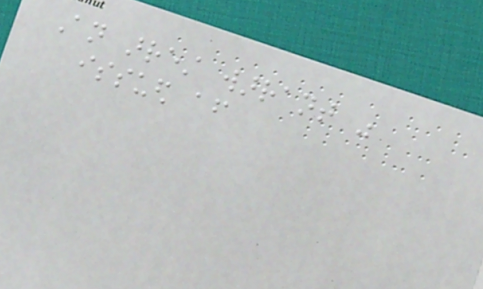An arrest warrant was
issued after
